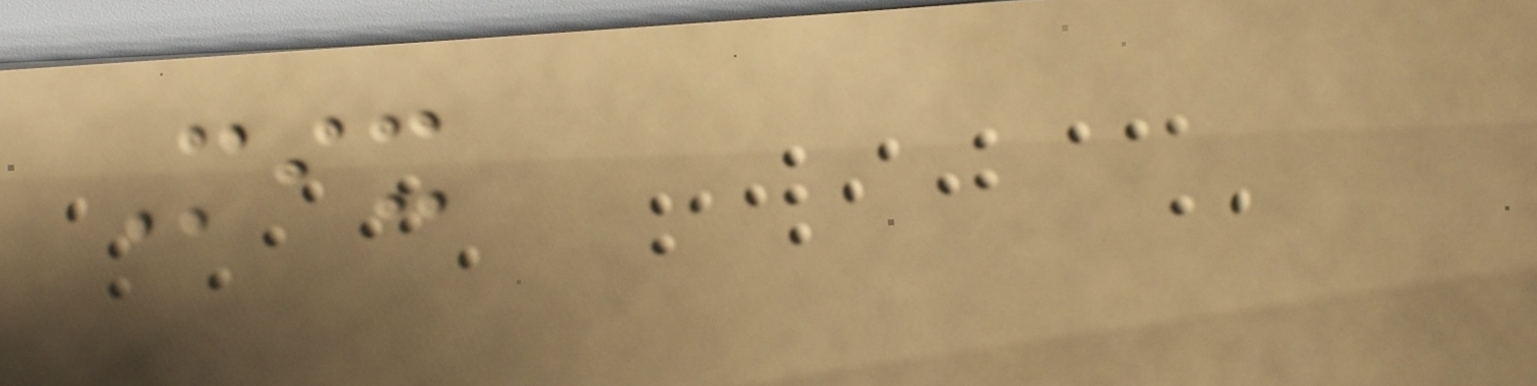Mix
